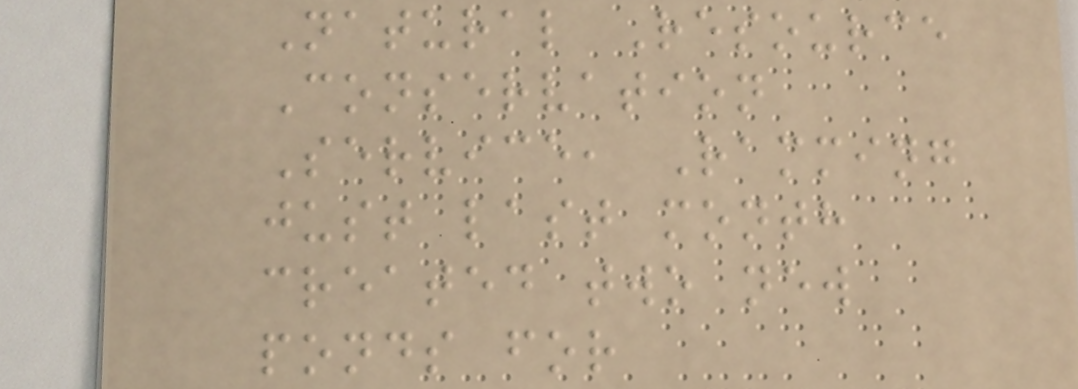Natural Resource
Conservation
Service, Ramming
just last month
created two new
ponds for
